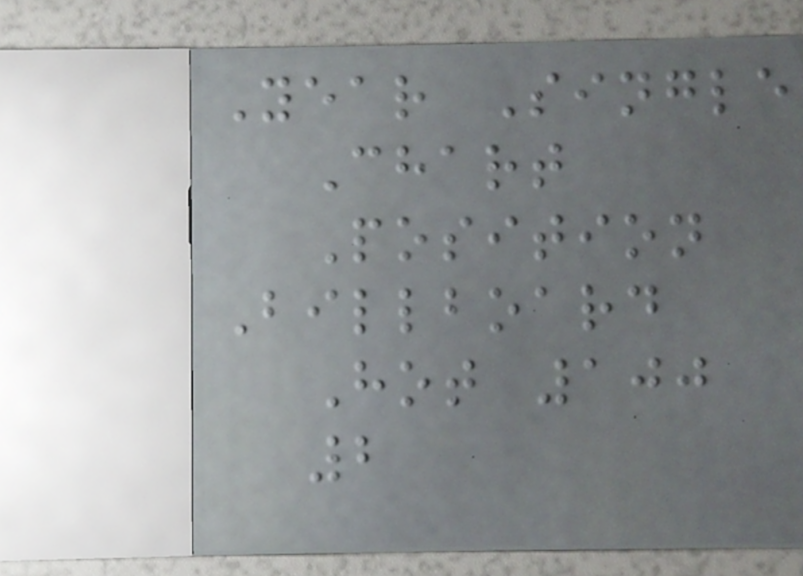Year Single
Chart
Position
Billboard
Hot 100
2
